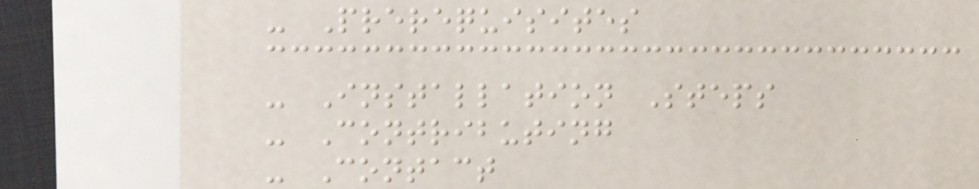- Prerequisites
- Installation Steps
- Contributing
- Contact
